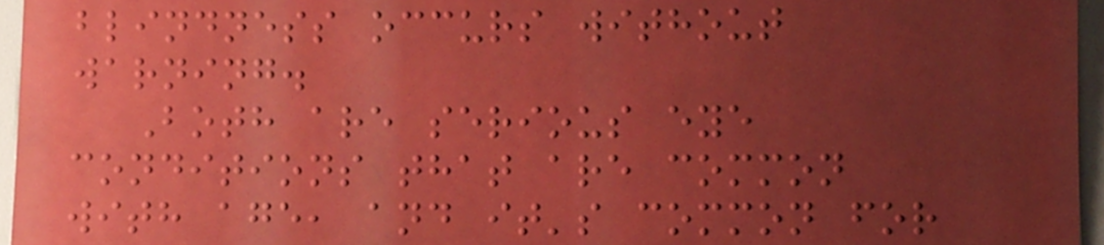blindness occurs without
warning.
Both are serious eye
conditions that are common
with age, and it's common for
